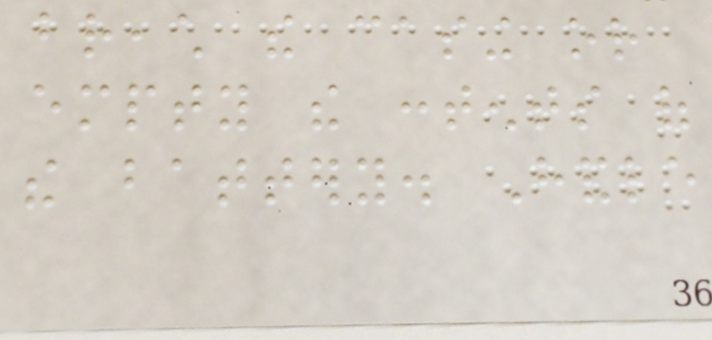breach the casing or
empty the contents of
the battery. Handle
